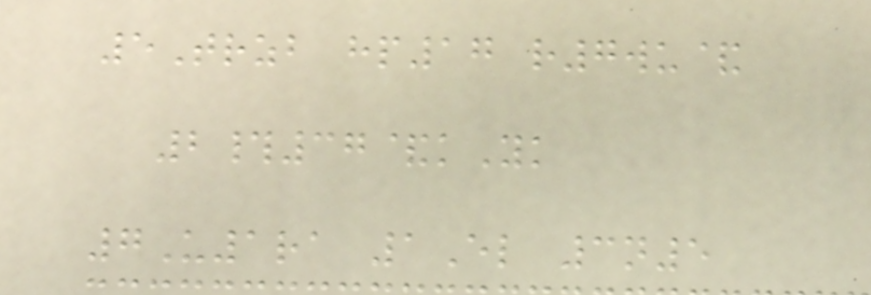5Trzb hp17 r7wu&
2#37&kYk
7U1ra 1El 3n5
